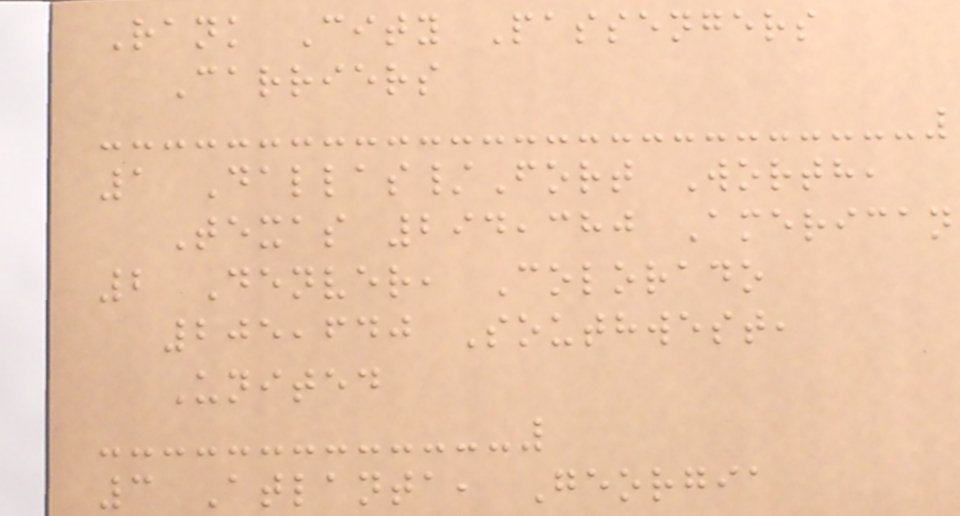Rank City Passengers
Carriers
1 Dallas/Fort Worth,
Texas 294,380 American
2 Denver, Colorado
205,640 Southwest,
United
3 Atlanta, Georgia
